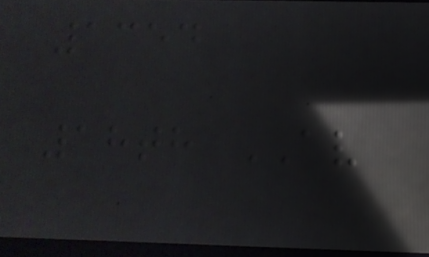1354
18th AV
